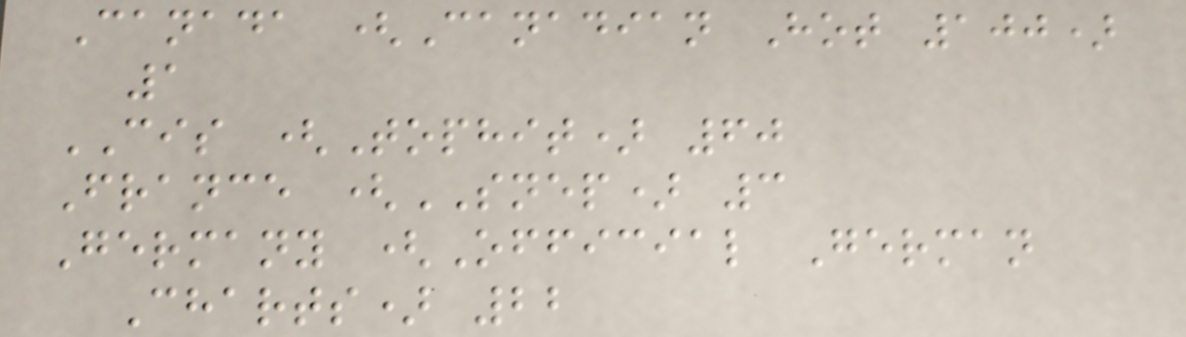Canada (Canadian Hot 100)
1
CIS (Tophit) 60
France (SNEP) 3
Germany (Official German
Charts) 22
